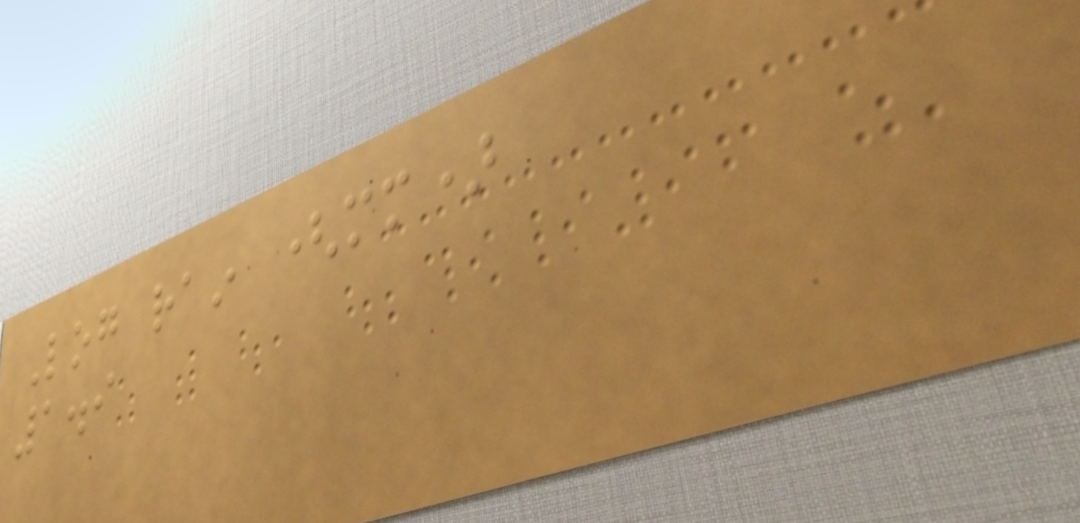Log rain (mm)
1.9
